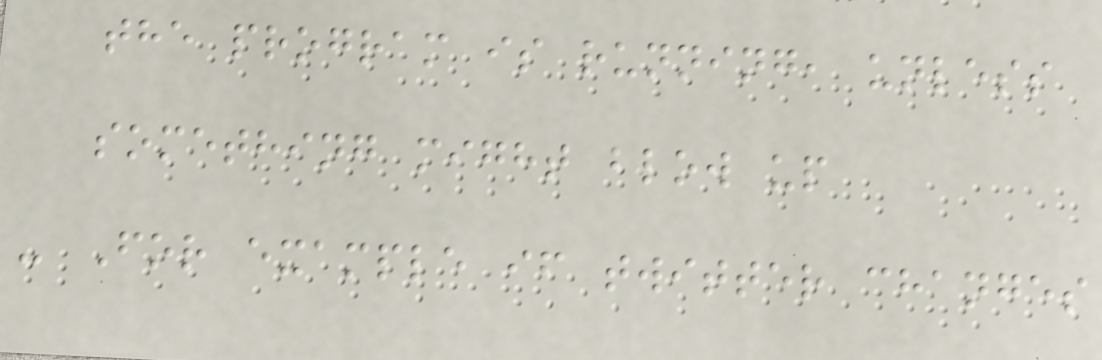the program is running, unless
something might blow up
- For example if twitter changes
